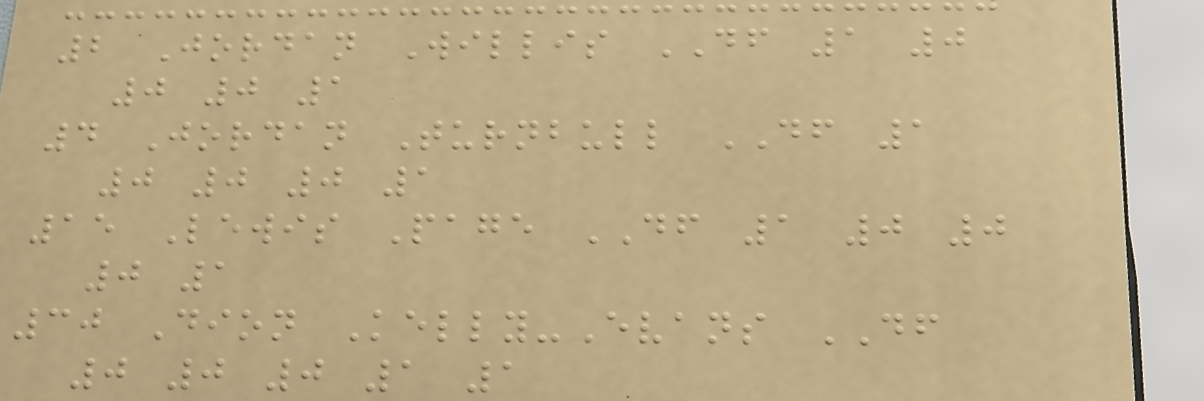2 Jordan Willis DF 1 0
0 0 1
4 Jordan Turnbull DF 1
0 0 0 1
15 Lewis Page DF 1 0 0
0 1
30 Dion Kelly-Evans DF
0 0 0 1 1
